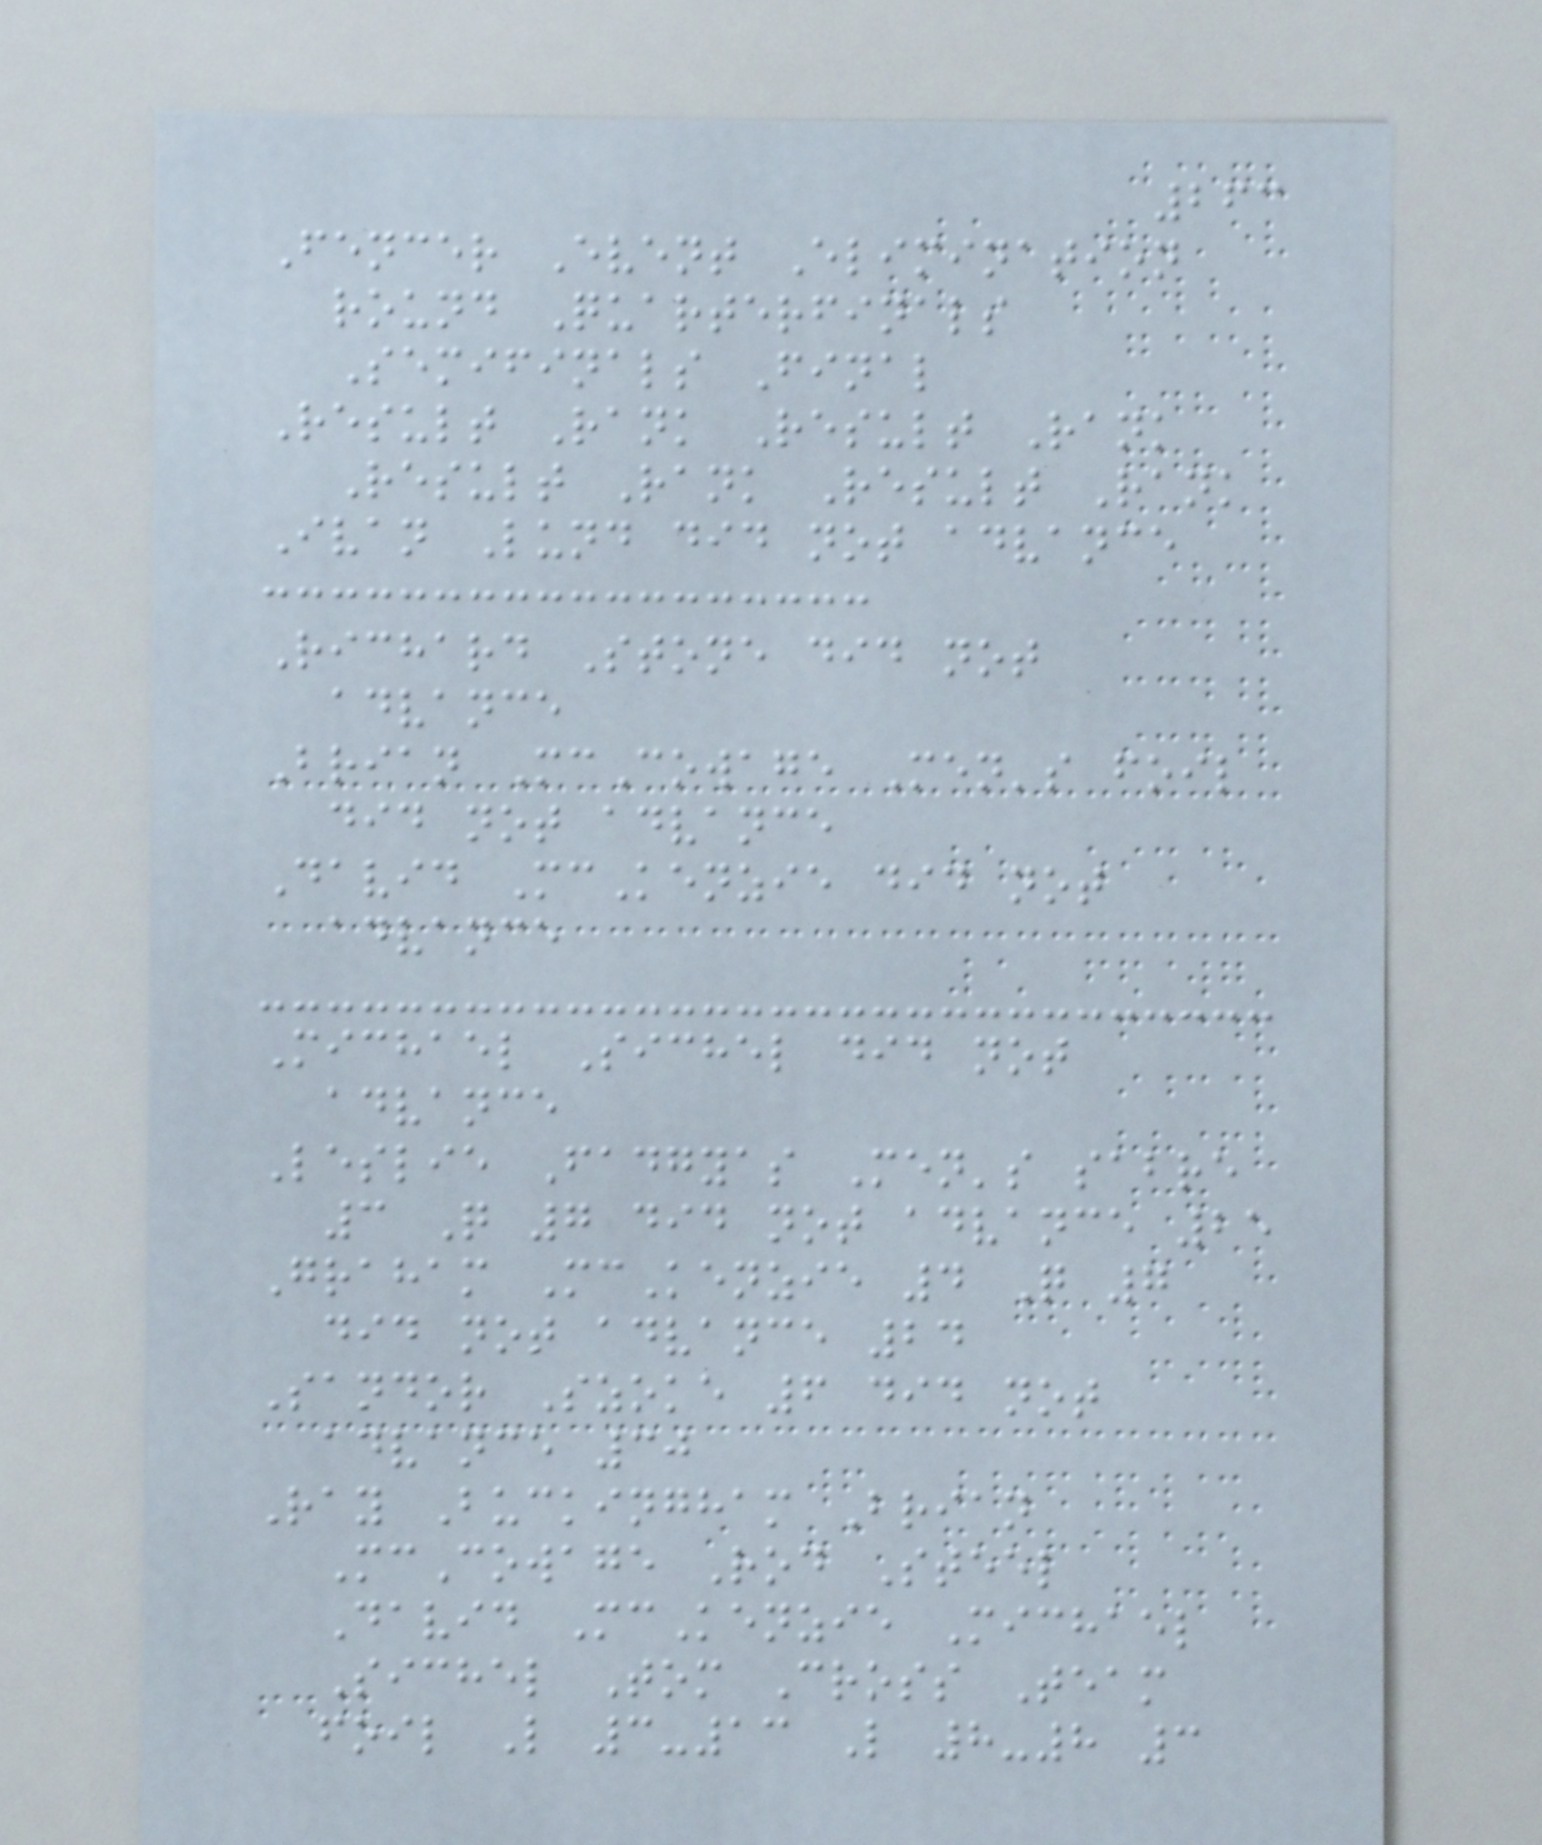263
Fencer Event Elimination
round Quarterfinals
Semifinals Final
Result Rank Result Rank
Result Rank Result Rank
Ivan Lund did not advance
Richard Stone did not
advance
Brian McCowage Men's foil
did not advance
David McKenzie did not
advance
Michael Sichel did not
advance
Leslie Fadgyas Men's sabre
3 Q 7 did not advance 25
Graham McKenzie 4 Q 7
did not advance 24
Sandor Szoke 6 did not
advance 30
Ray Buckingham Brian
McCowage Rod Steel
David McKenzie Michael
Sichel Tom Cross Team
foil L 3-13 L 8-8 3
